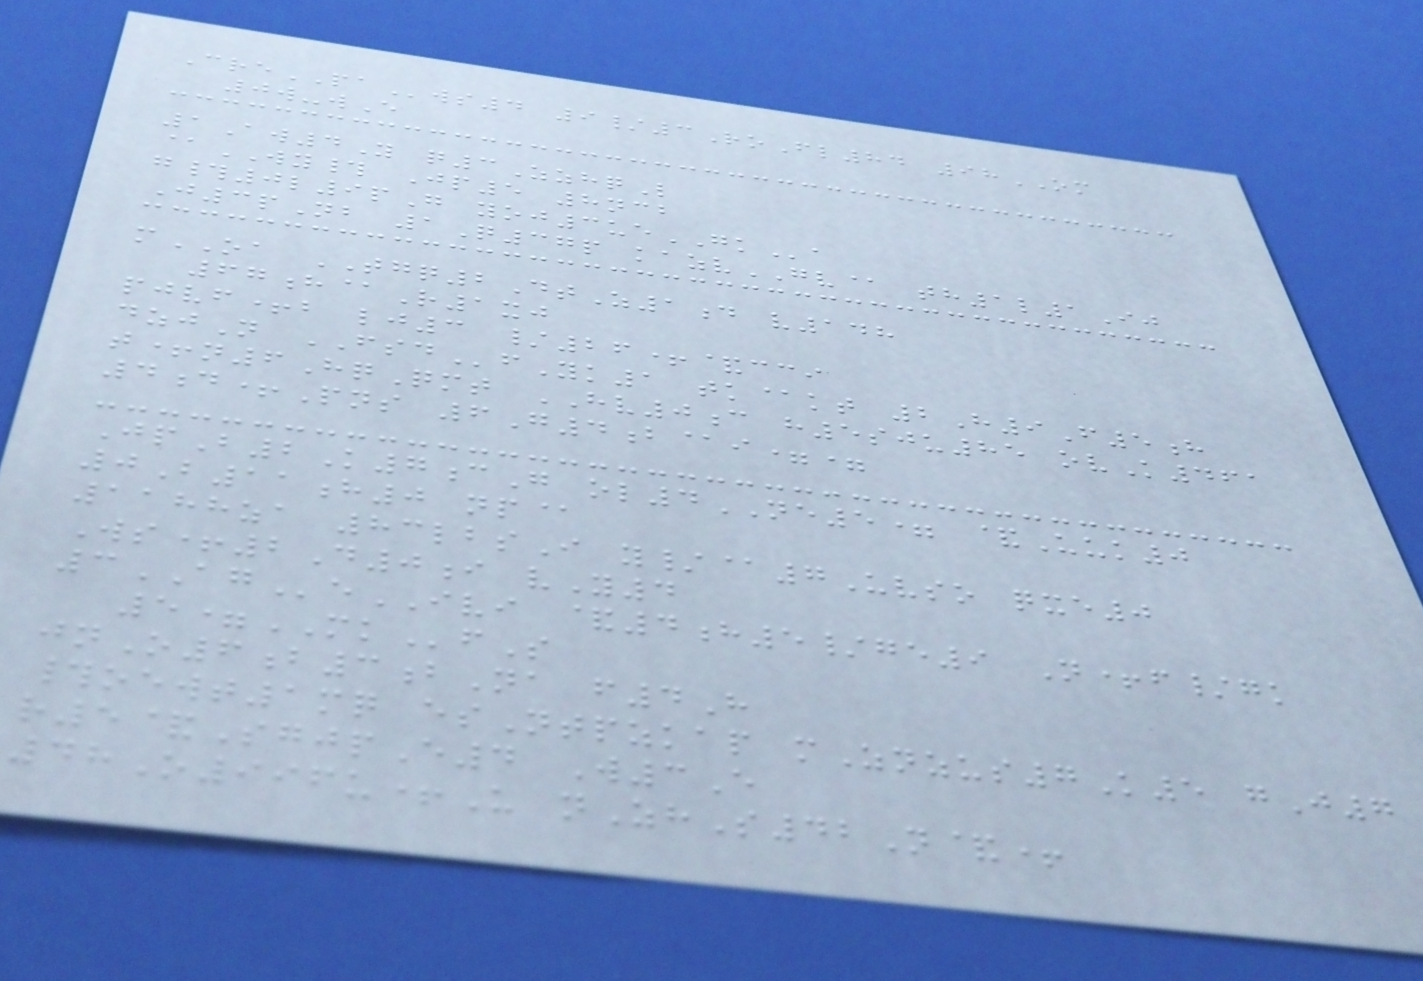CrePAws4 9/3RoFl84 98OM
0w-wE
1Aw4Y q3ZzhqL
@WY# Jp5 8ncb
g#0l9pG yoj3ueGKa
J3pNb 1Q37p kazvGV@ th1l1Ij
mOA TGQ2DtZ1d v148
67h@R1xj
pjvf+b lj3 /26+&cci
dzjN FSDfYk1 tk@kt 2H9F5h
t+n6HqQmt HV0c h5sju85 ovK461
4d+Pns 6G4b@i==
JpB2K7cG ol4NE5= &Uuk0
0B11h0 np@
1188za 83lbsI y/@7Uvso qxe0
Ws+2D0i vY4
3AGeIVI &4h5/ge9 N+f/gk
5=MKfS
jnO6b3bNa f4H
#oewt1mq esNtpzkap mZnzus7K5 gJ7
r5&SgjpE4 W3E
48O996u+U nZhS42N&+
